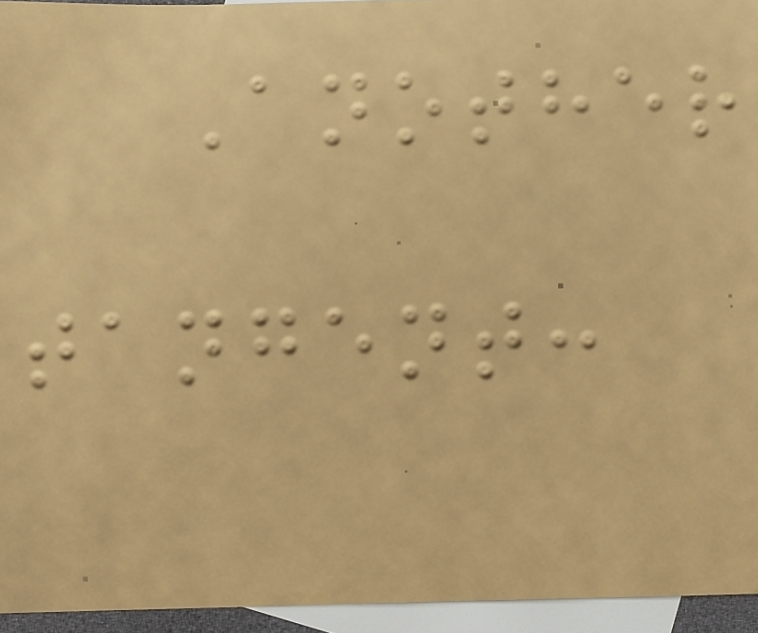Another
tangent:
